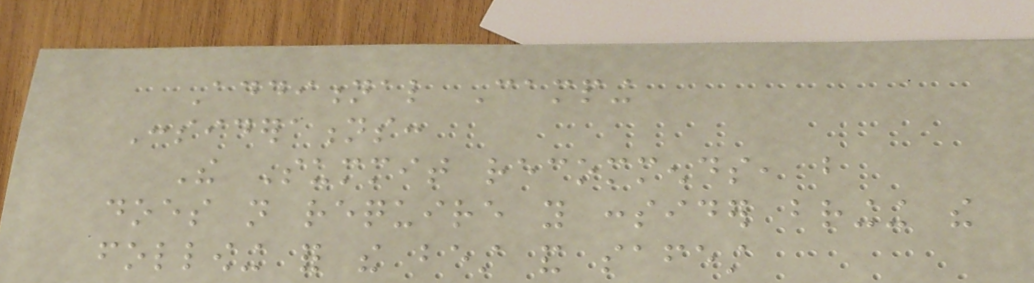Additional Camping
Considerations:
The Summit recommends, but
does not require you consider bringing the
following for the best and safest
